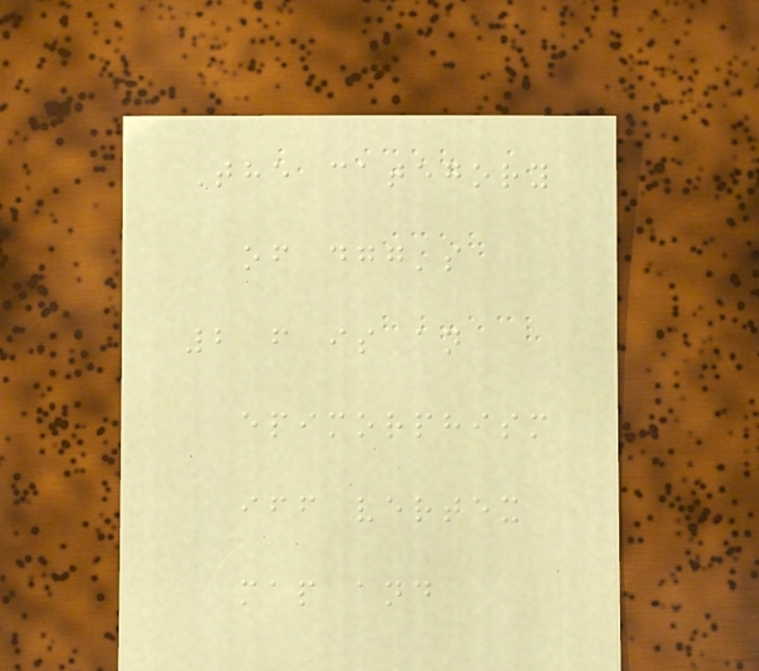The category
of dgg's
2 f is an
epimorphism
iff vertex
map and
